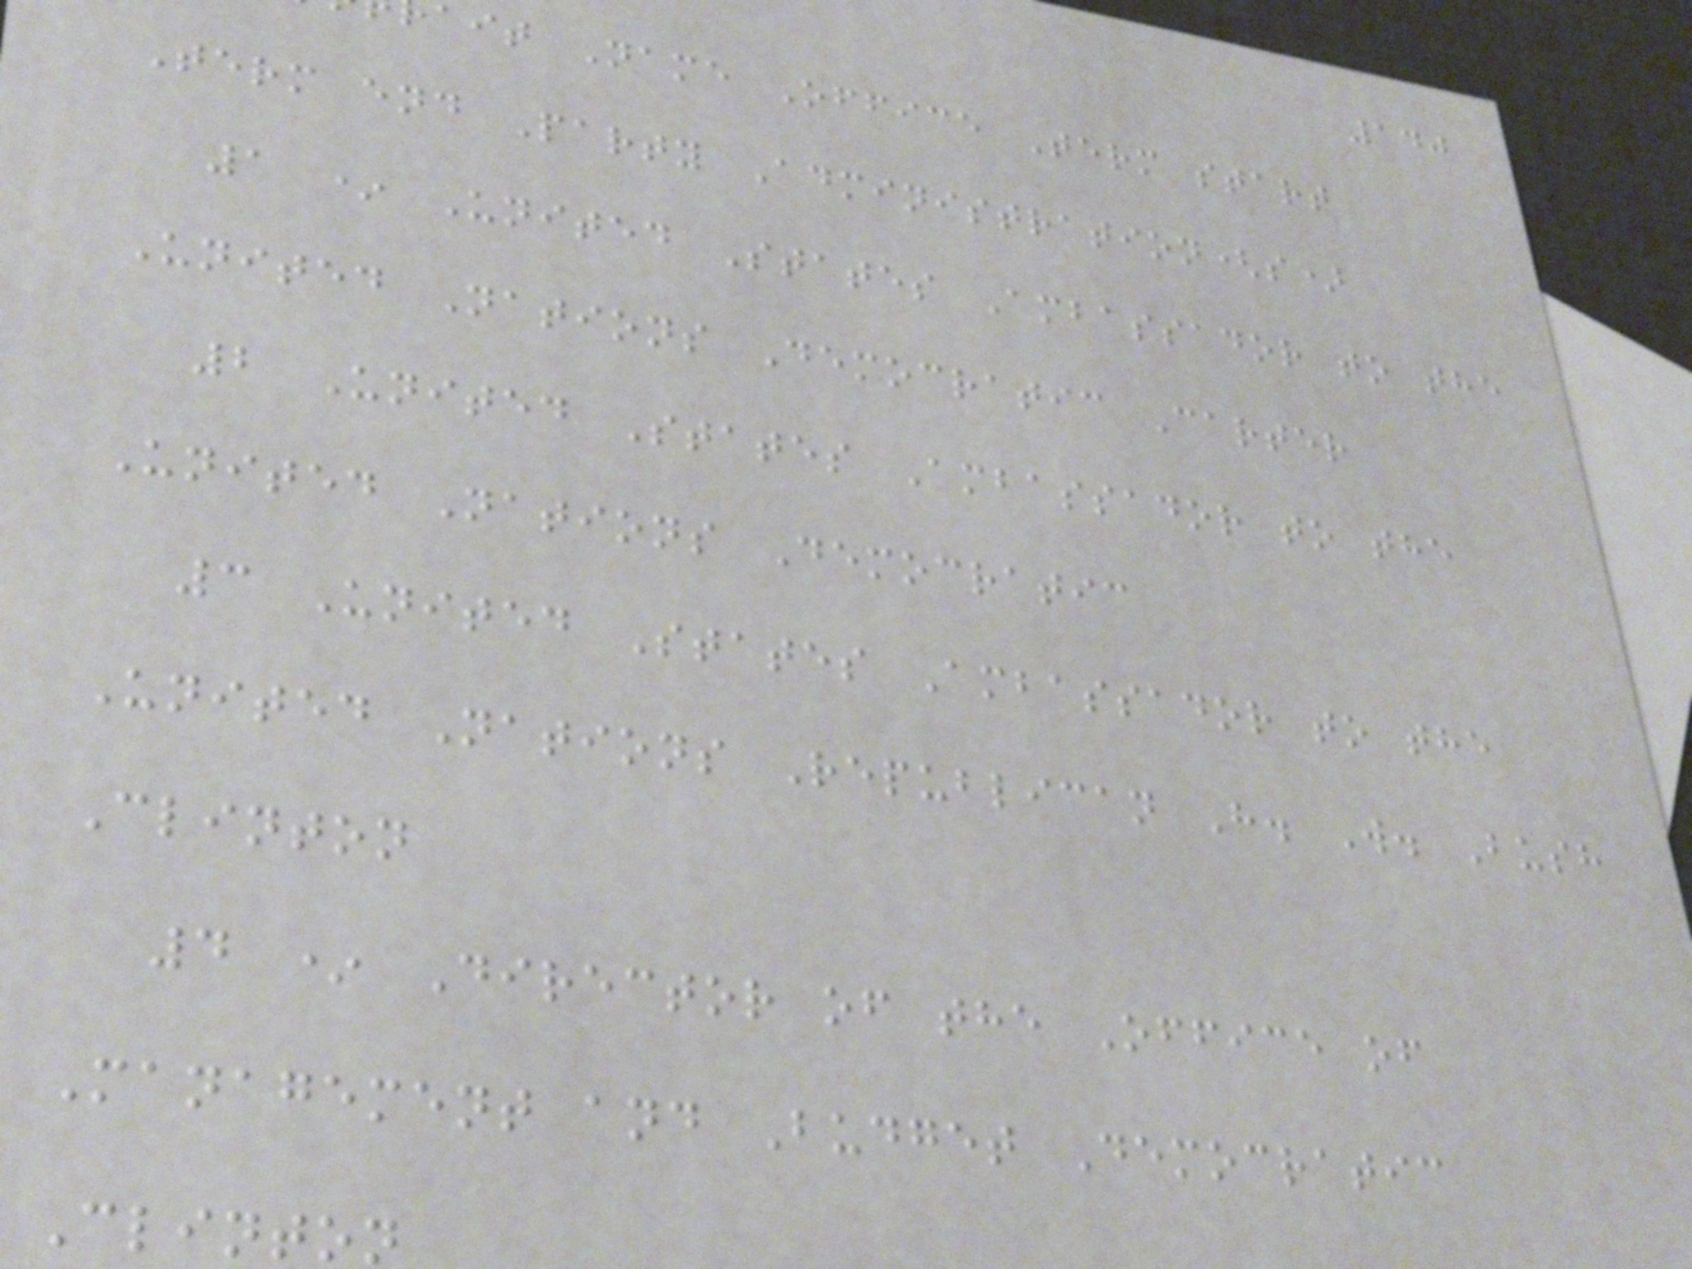140
ait Name Office Term start
Term end Party Administration(s)
1 * United States Ambassador to the
United Nations Democratic Carter
2 United States Ambassador to the
United Nations Democratic
3 United States Ambassador to the
United Nations Republican H. W. Bush
Clinton
4 * Director of the Office of
Management and Budget Democratic
Clinton
